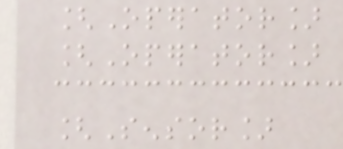[Operator]
[Operator]
[Sensor]
